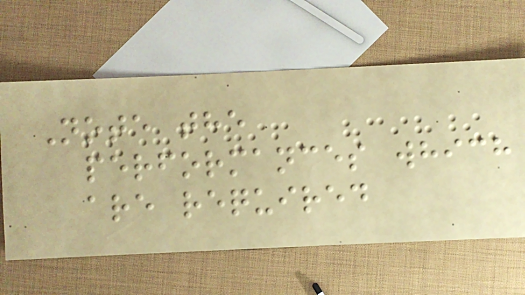Note the
performances which
are required
